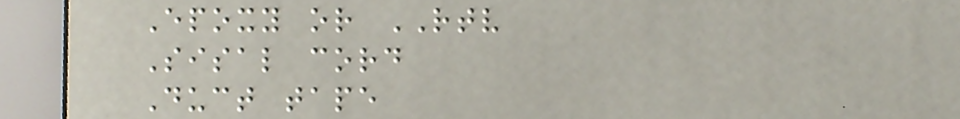Epoxy or RTV
Sisal cord
Duct tape
